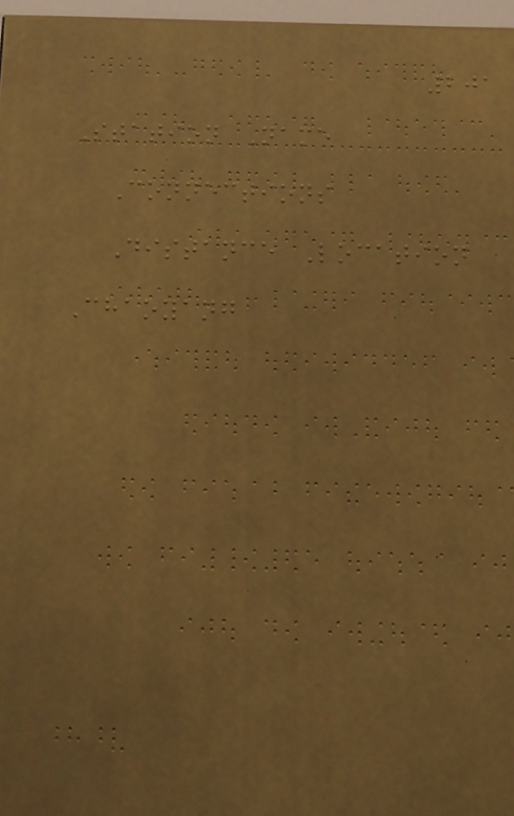201
Station Name
Connections
Distance Location
Chaoyang
